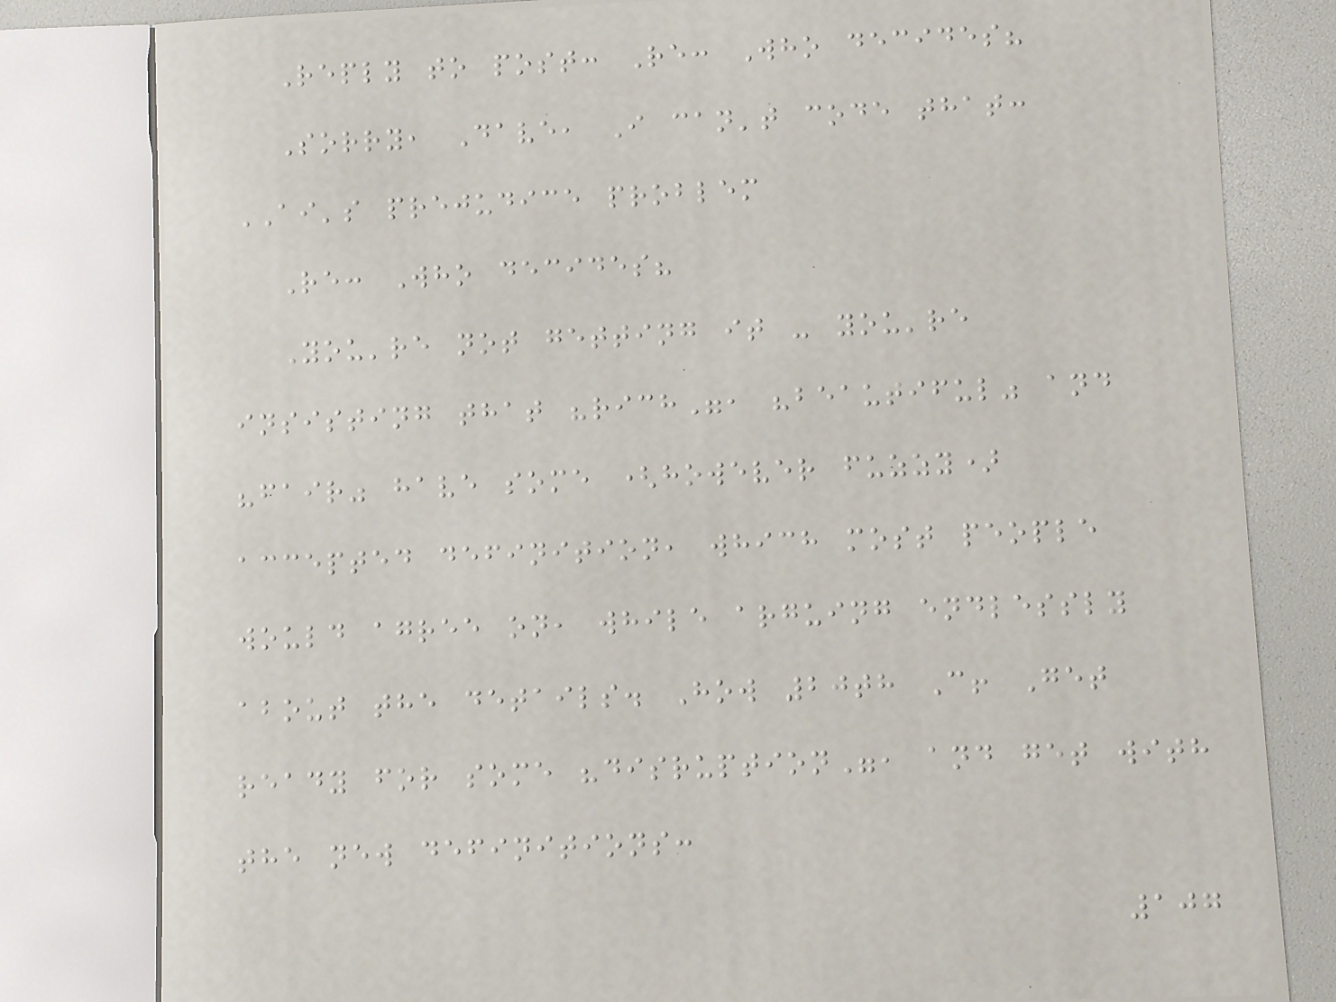Reply to post: Re: Who decides?
Sorry, Dave, I can't code that:
AI's prejudice problem
Re: Who decides?
You're not getting it - you're
insisting that "rich", "beautiful" and
"fair" have some (however fuzzy)
accepted definition, which most people
would agree on, while arguing endlessly
about the details. How 20th C! Get
ready for some "disruption", and get with
the new definitions:
107
